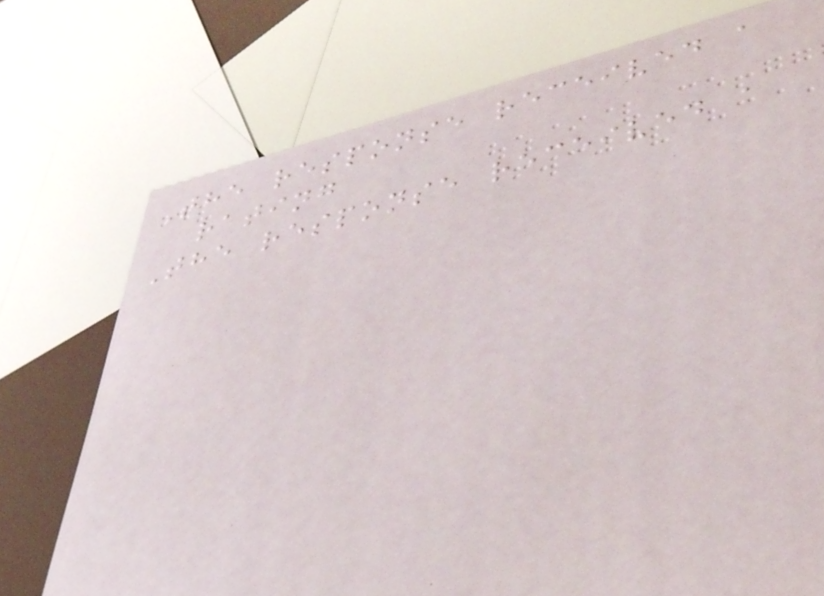The response received a
rating
The response received a
